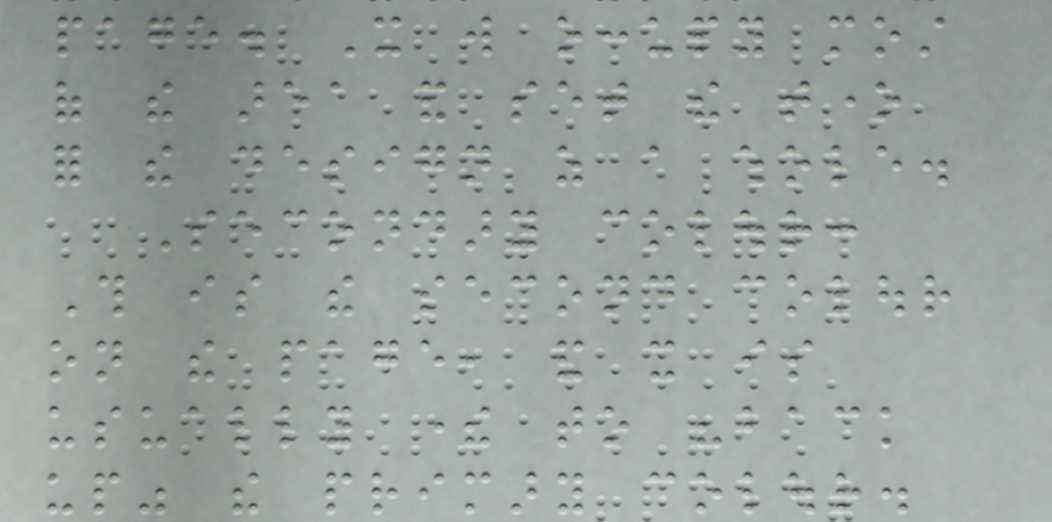page. It will occupy most
of the area and set the tone
for the design as a whole.
Secondary colour:
This is the second colour
on the page, and it is
usually there to "back
up" the primary colour.
